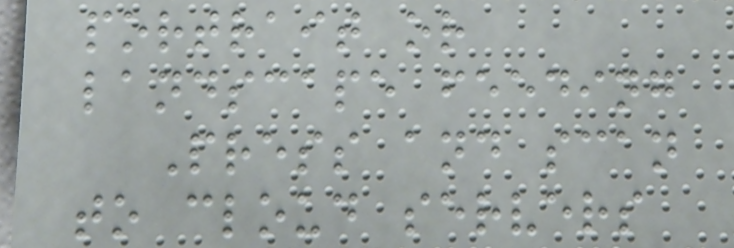portrait or
landscape feeding
Press and scan
to cloud servers
